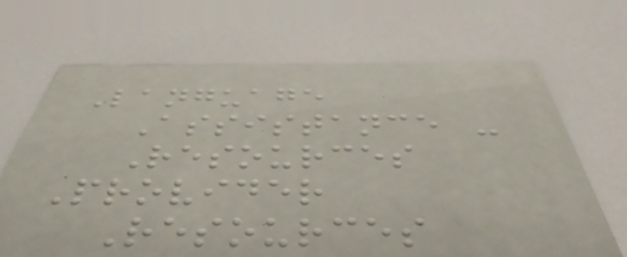Language
Assistance -
Resources
Provider
Resources
